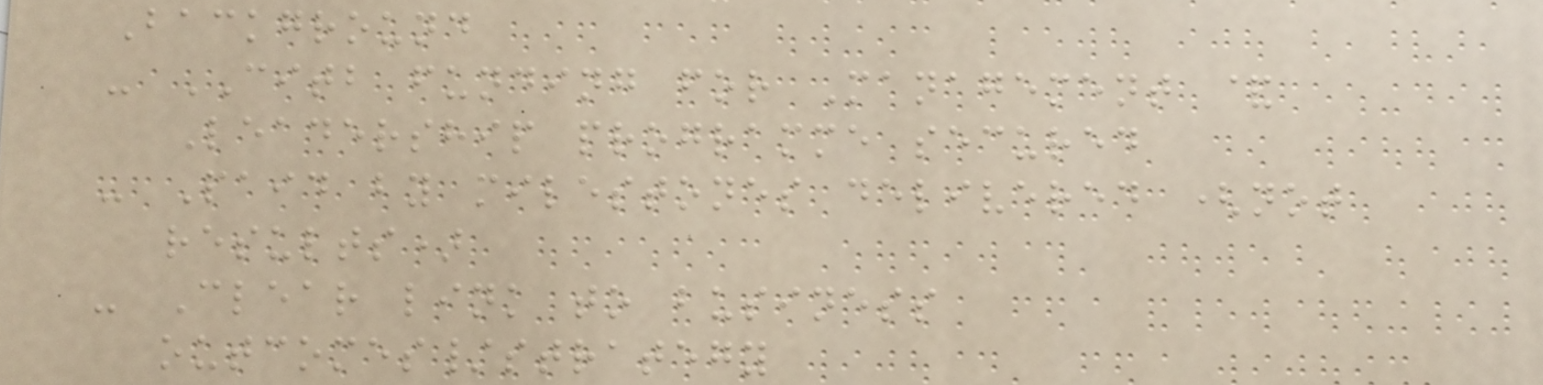Background
- CITB funding for Management &
Leadership programme secured
- Paid by milestones delivered (not
results)
- Clear link to business
outcomes/strategy
